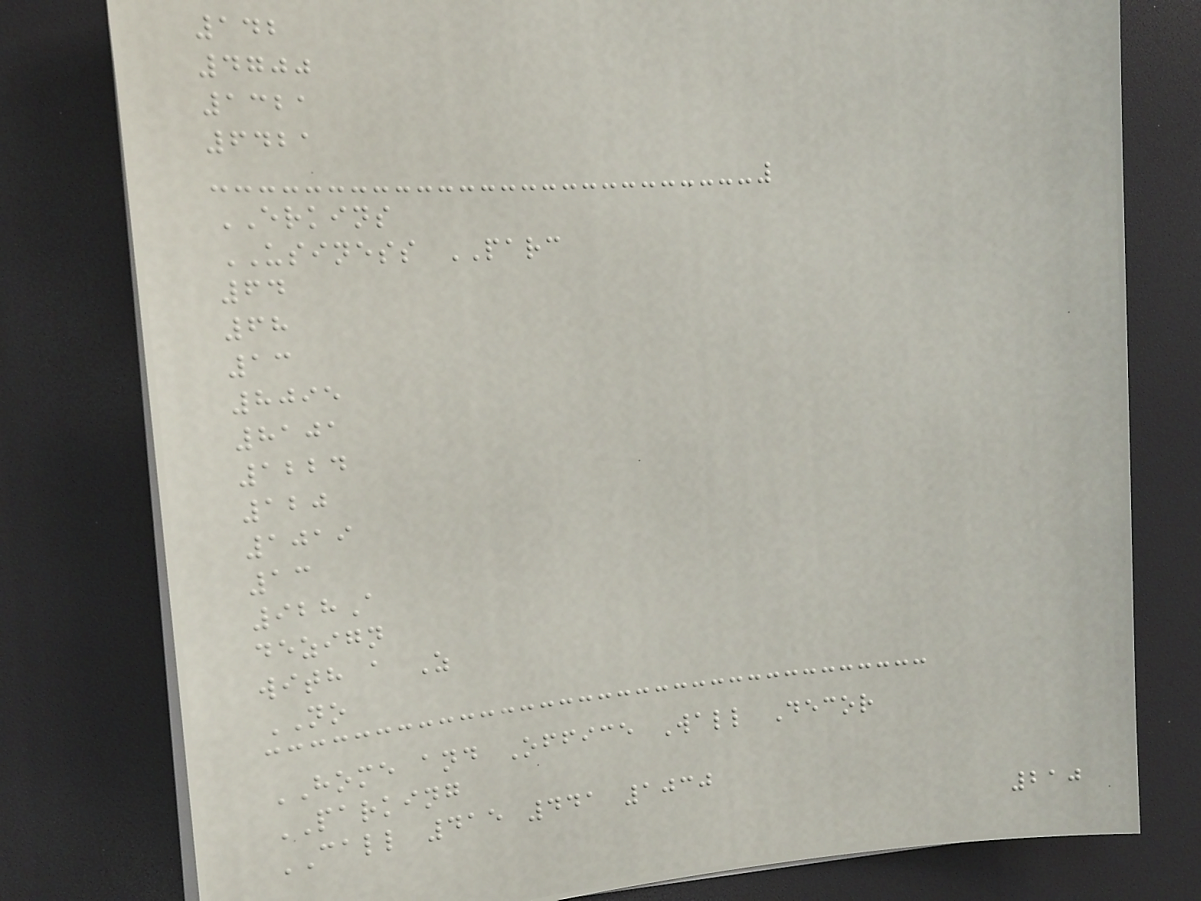142
4700
1321
6421
ERKINS
USINESS PARC
64
68
13
8095
8101
1224
120
1019
13
928A
dezign
with a Z
NO
HOME and Office Wall Decor
PARKING
CALL 415 441 1030
210
